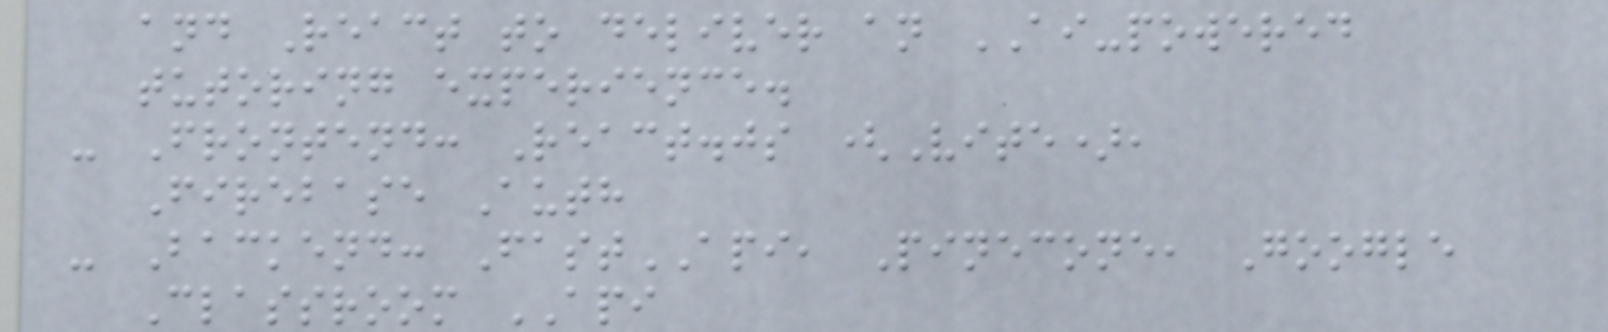and React to deliver an AI-powered
tutoring experience.
- Frontend: React.js (Vite),
Firebase Auth
- Backend: FastAPI, Pinecone, Google
Classroom API
